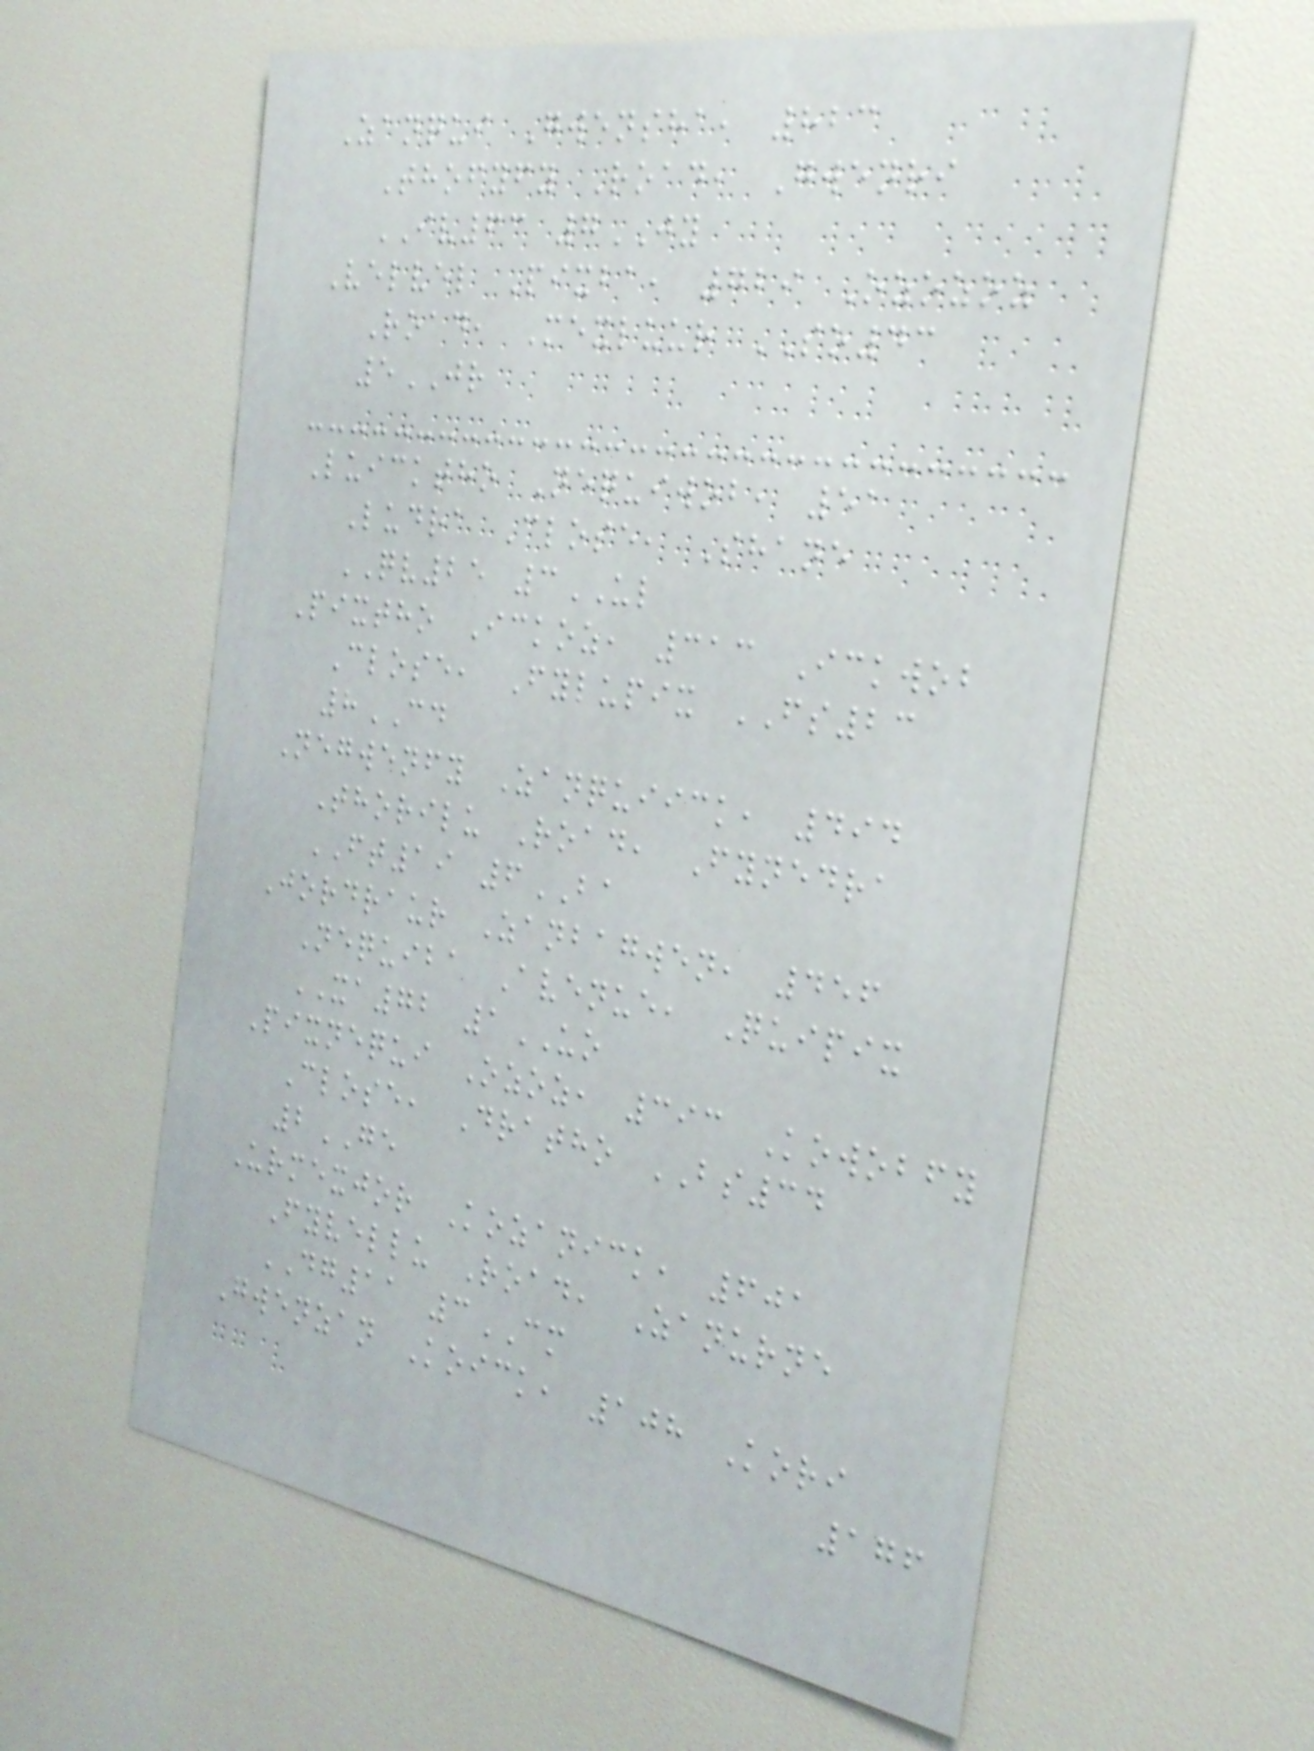Zanqui Gwensha, 823
Thofyfy Road, Gwenri
IV63 7JY
Velvel Pixba, 729 Ozozoz
Road, Mexluur SO43
5JR
Luicktho Nequiwob, 51
Ludra Close, Shane
QV25 3UL
Pixtho Ickoz, 313 Ickwob
Close, Fylupix FS23
8CD
Negwenfy Zanquiick, 494
Thorilu Road, Fynedra
FT19 6BA
Jordraur Zanbagwen, 456
Nequiba Avenue, Quipix
XA72 1UO
Pixnequi Ozoz, 393 Kowobfy
Close, Dratho BS34
2GE
Urmexjor Kozanick, 601
Fyvellu Road, Zanurne
DG11 3CM
Gwenzan Koick, 108 Kori
176
